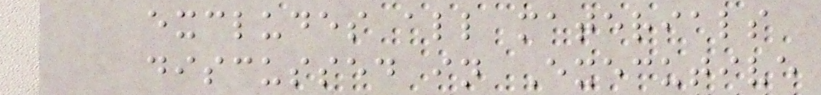excludes all materials
discussed in Executive
